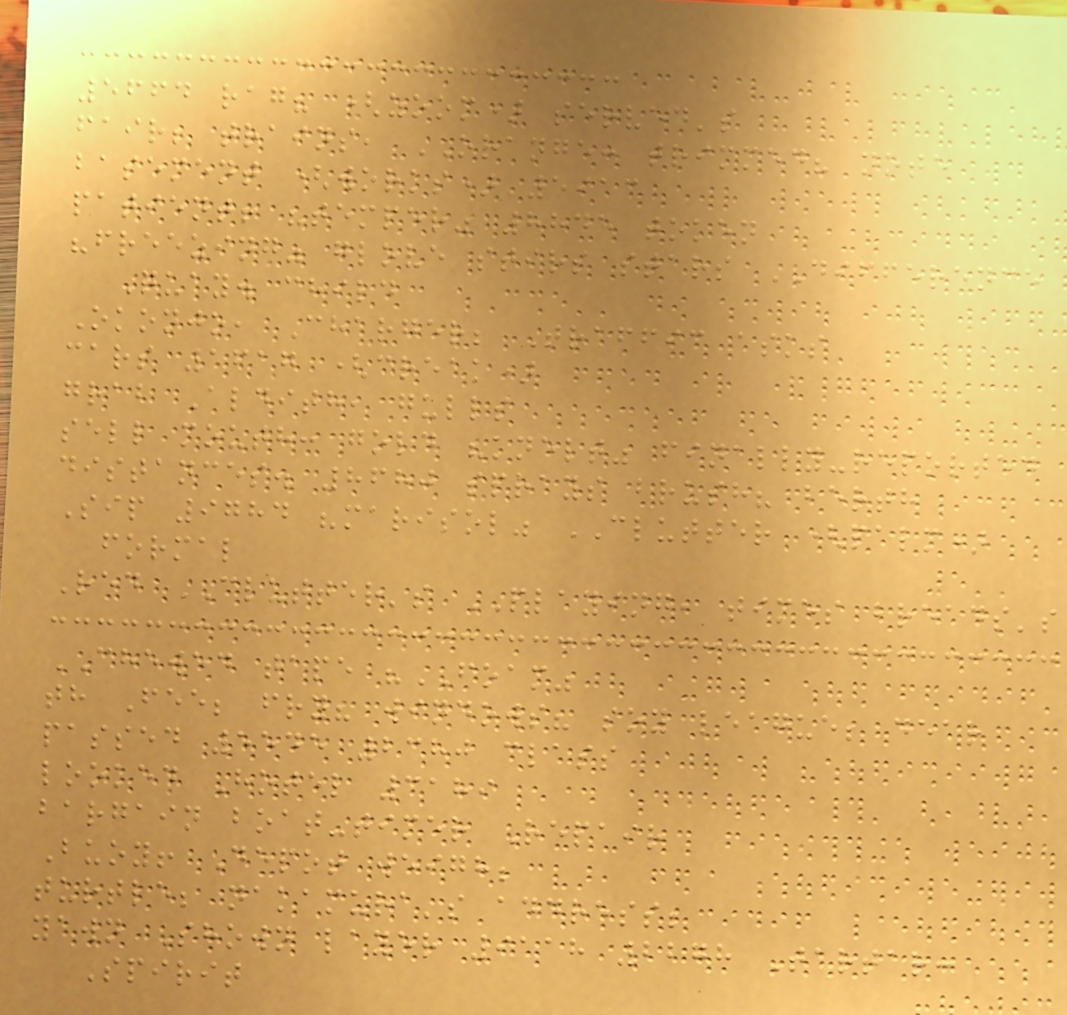5664 rag? (zoom) served's
fair; trains, ORANGE: trimmed? note
basement (works) 5913
patient! "temper" 8845 token
"freezing" glove stirs stars DIFFERENCE
Quay. child
Okonjo, Charger; Traffic asks
cars 1617 (creak)
grab Aldith, gulls
sell mouth: gold "knelt" finally-reported
distances. 8680 sprays brush? berth
Sip 9784 "marisol" CLUTTER (palm)
formal
Red CLUTTER's PLAYING, times breads's
CHEWED tape "FOAM"
th Fee; fry? windows? soy league; dear
passed 5545 2380 class
looked Hotel 3189
bargain boat-timer Repair
Buoy! Depot weigh;
turtle; nakamura's address;
yawn Shown layer 9118 2278 Tartar:
Spirit
